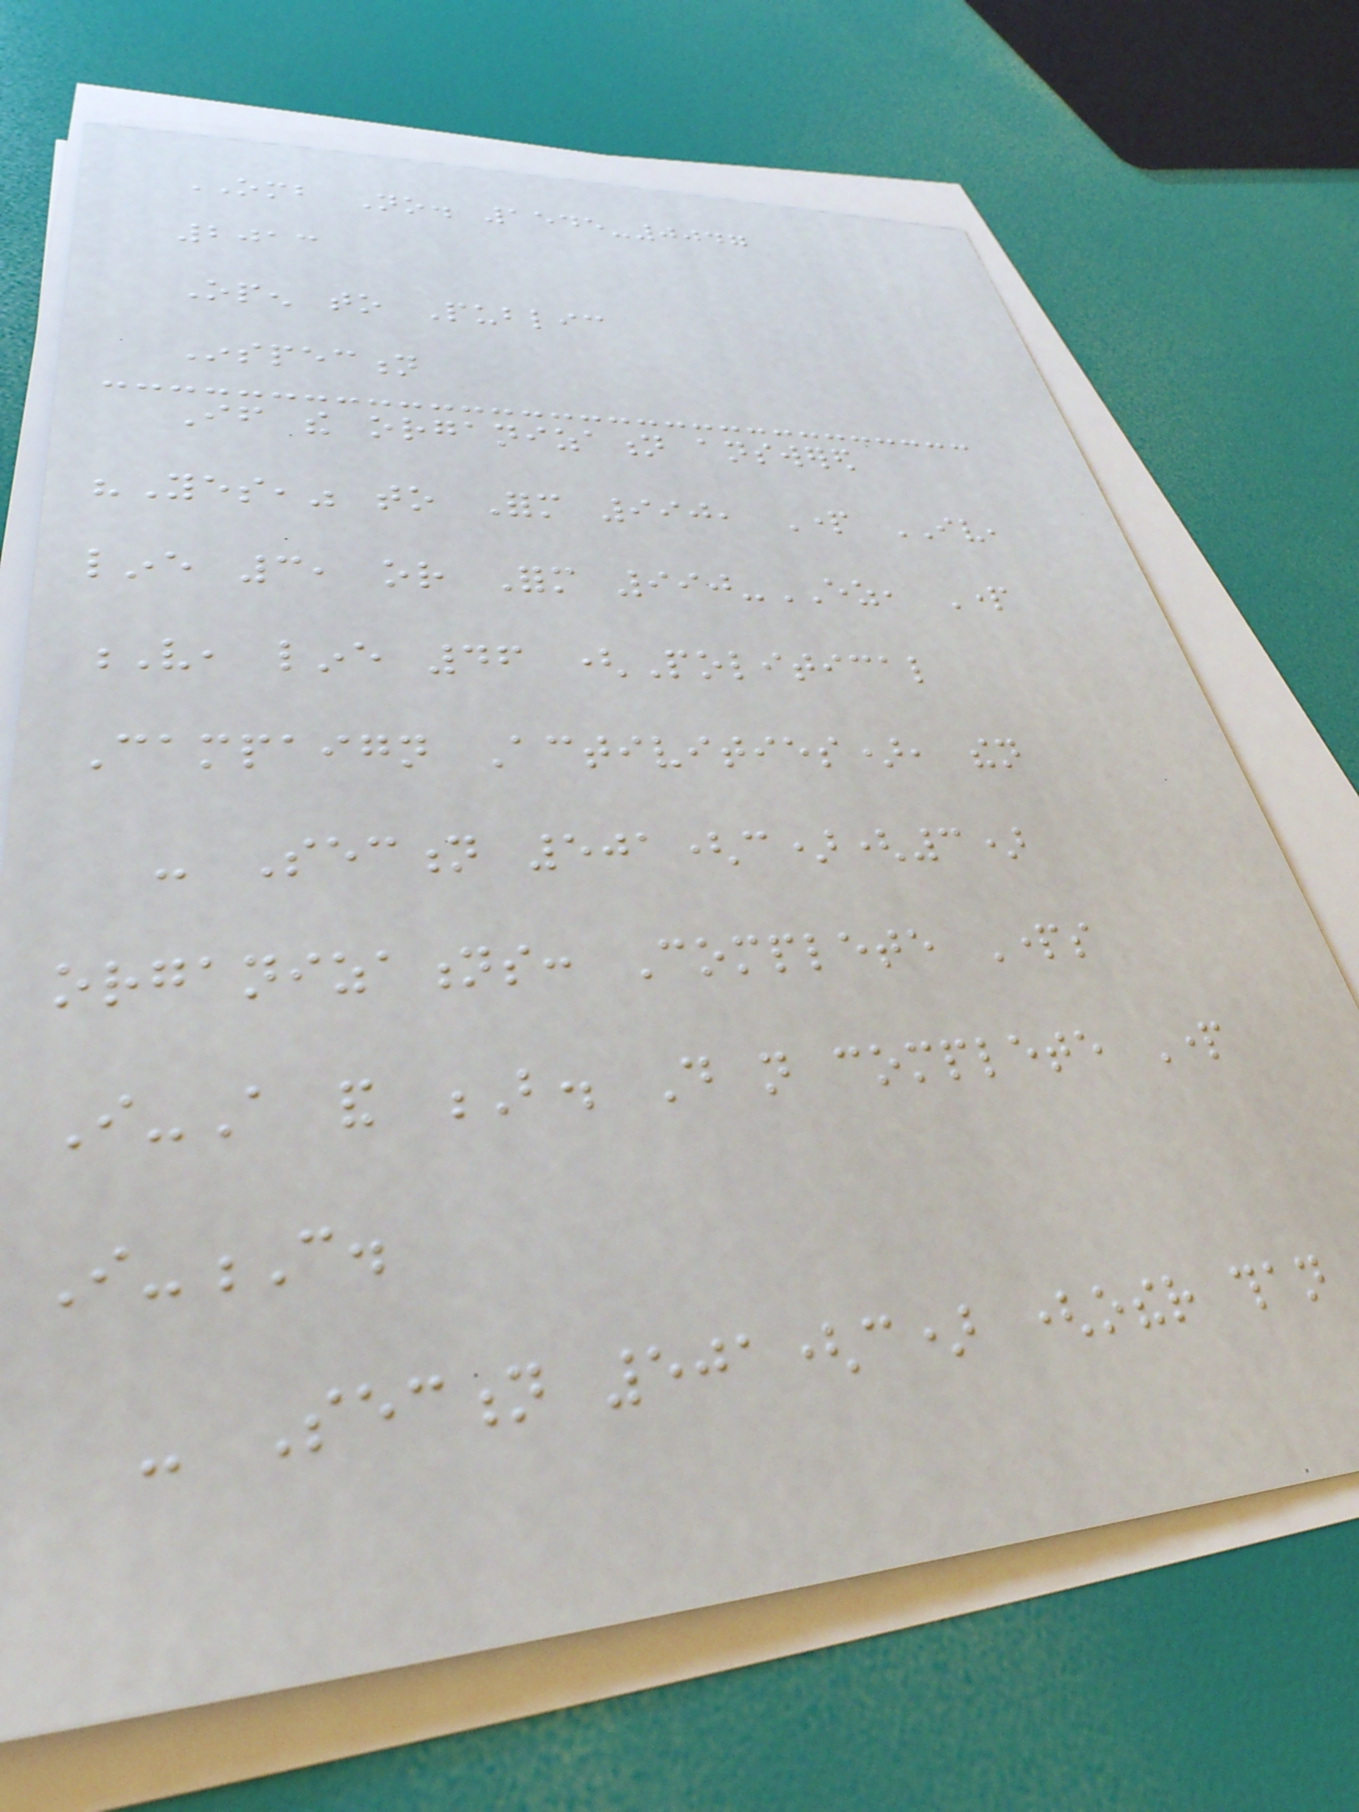OMB No. 1545-0047
2013
Open to Public
Inspection
If the organization answered
"Yes," to Form 990, Part IV,
line 3, or Form 990-EZ, Part
V, line 46 (Political
Campaign Activities), then
- Section 501(c)(3)
organizations: Complete Parts
I-A and B. Do not complete Part
I-C.
- Section 501(c) (other than
